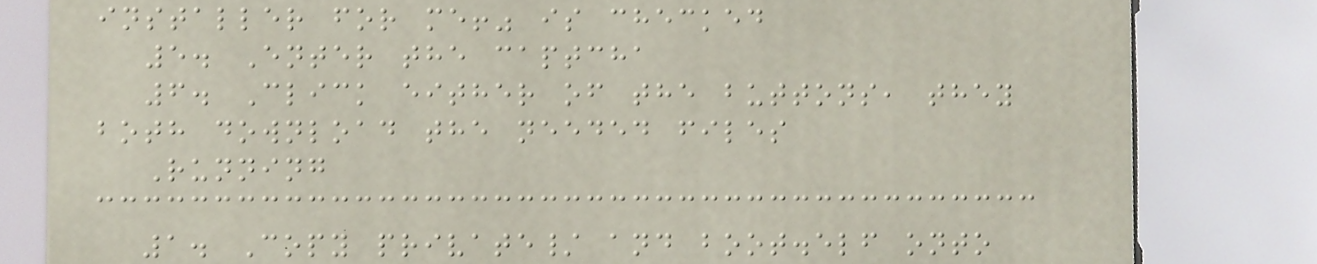installer for me!" is checked
5. Enter the captcha
6. Click either of the buttons, they
both download the needed files
Running
1. Copy private/ and boot.elf onto
